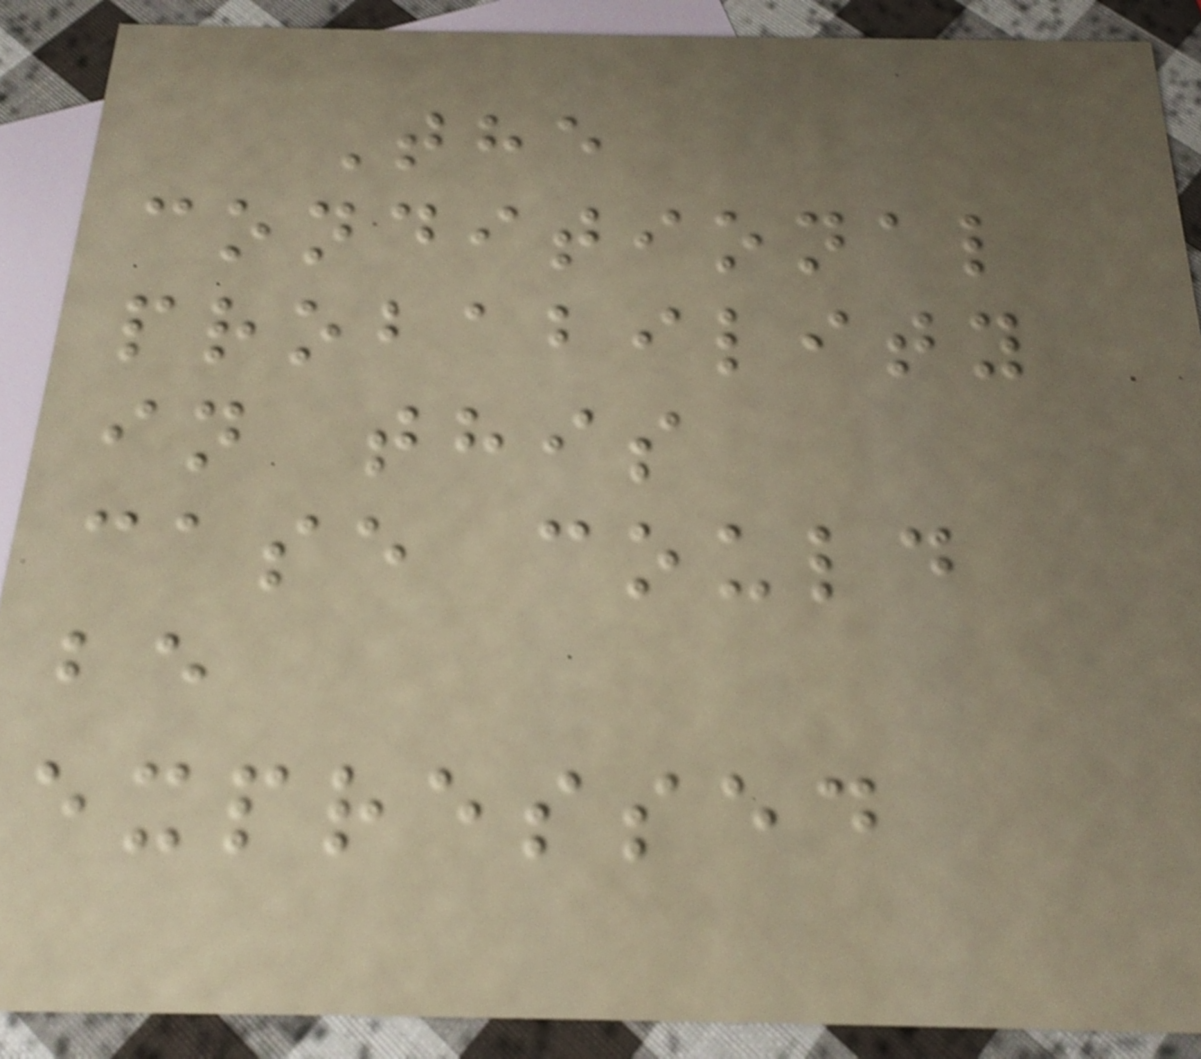The
conditional
probability
in this
case could
be
expressed
